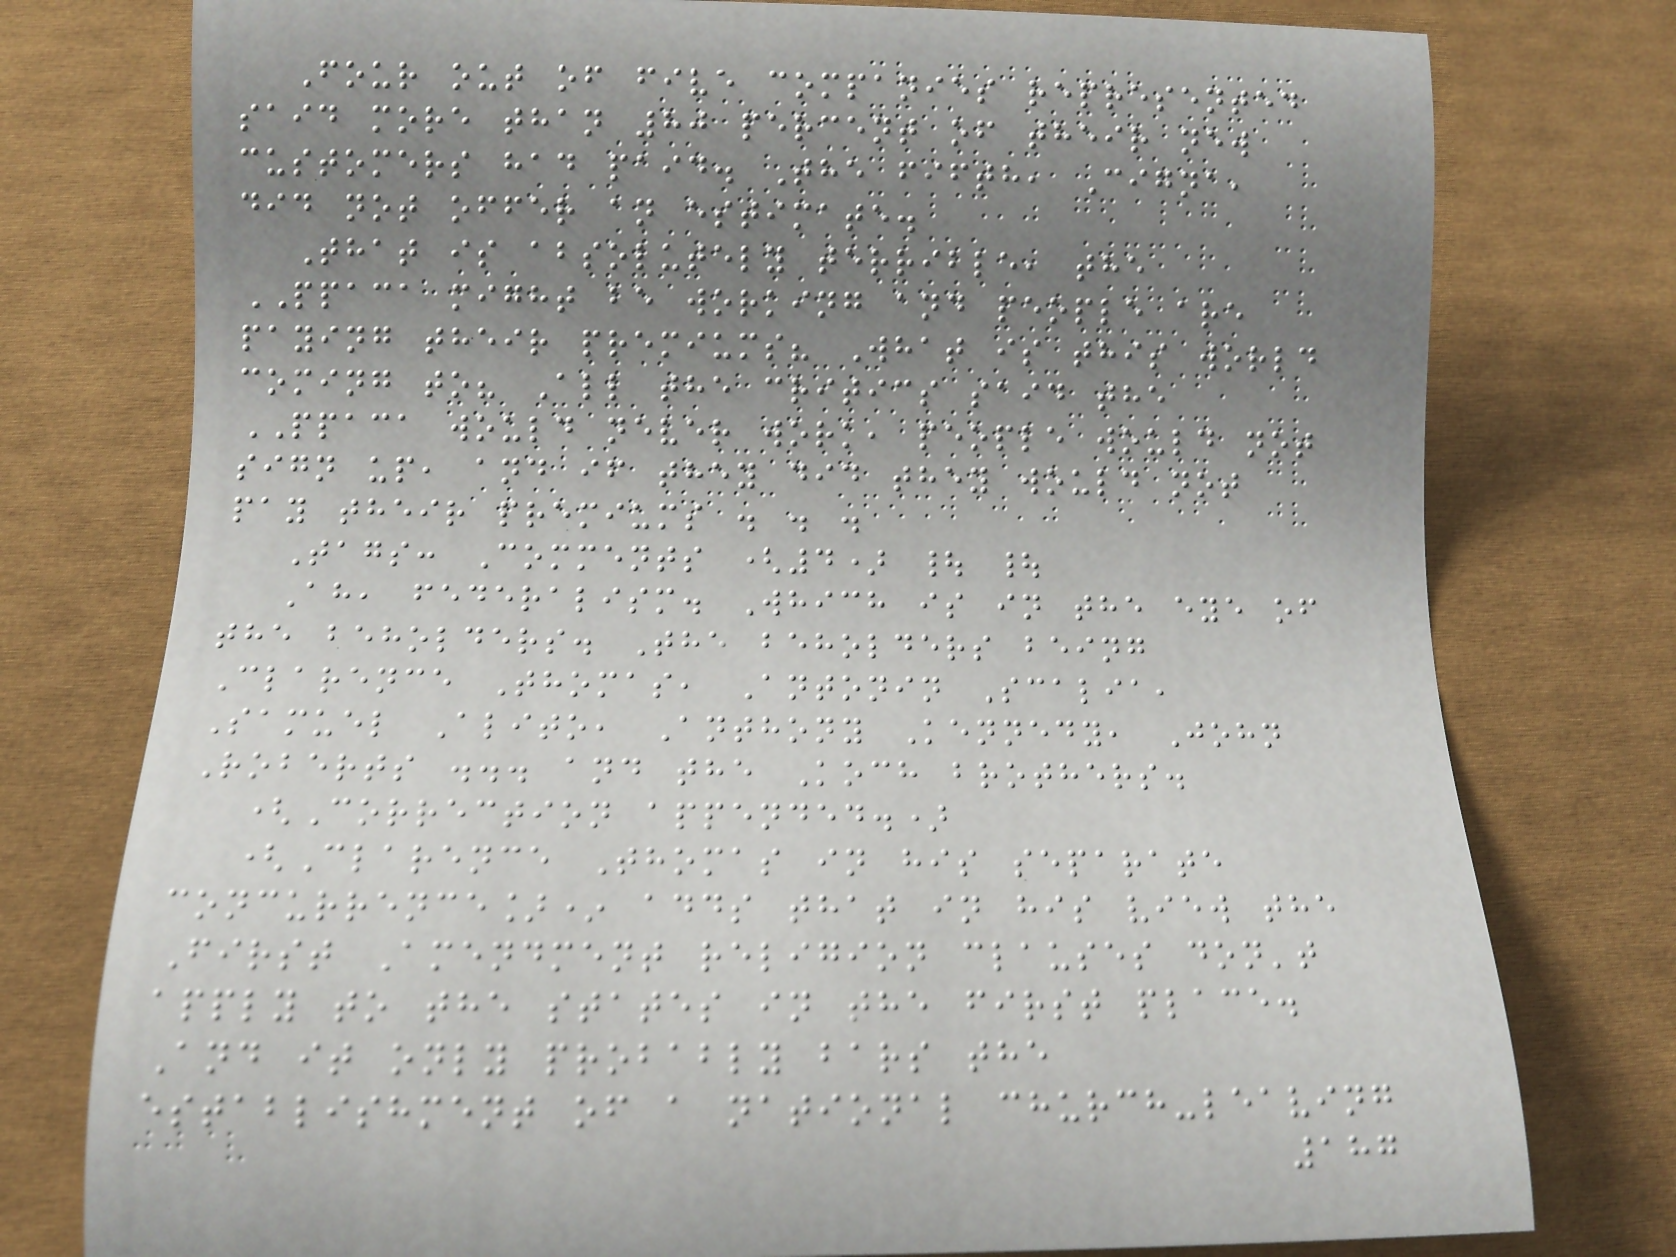Four out of five companies represented
said more than 80 percent of their new
customers had paid. The fifth, Cigna,
did not offer an estimate.
That is absolutely terrible, the
PPACA might be working and people are
paying their premiums? What is this world
coming to? All the critics said the
PPACA would never work, people would not
sign up, and if they did they would not
pay their premiums . . .
Tags: Comments (4) | |
Ah, federalism. Which is in the eye of
the beholders. The beholders being
Clarence Thomas, Antonin Scalia,
Samuel Alito, Anthony Kennedy, John
Roberts ... and the Koch brothers.
(Correction appended.)
(Clarence Thomas in his separate
concurrence]* adds that in his view the
First Amendment religion clauses don't
apply to the states in the first place.
And it only probably bars the
establishment of a national church-leaving
187
